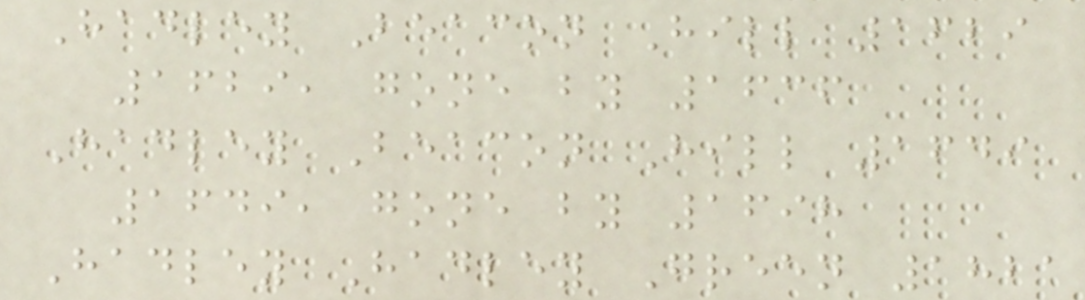Hadley Beacon Hill 1629
1629, gone by 1636
Hadley Beacon Hill 1649
1649, gone by 1698
Hadley Hadley Green 1821
